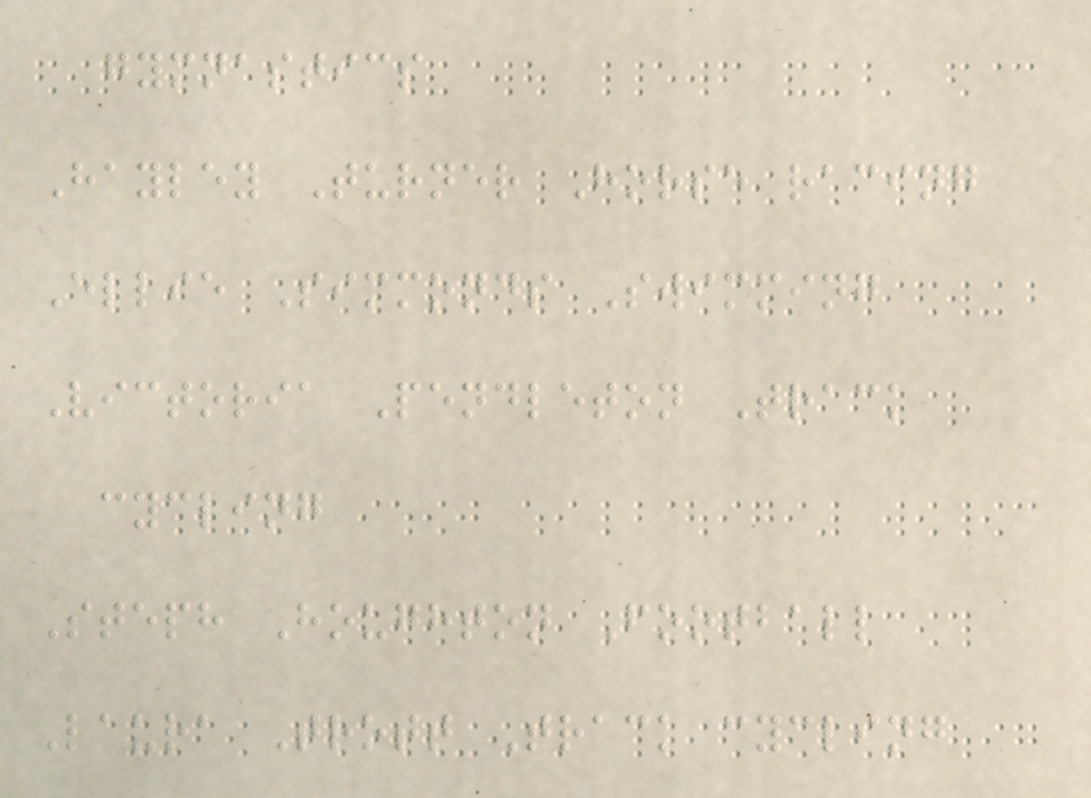gymnastics
Hayley Turner Horse racing
Ellie Simmonds Swimming
Victoria Pendleton Track
cycling
Steph Houghton Football
Laura Trott Track cycling
